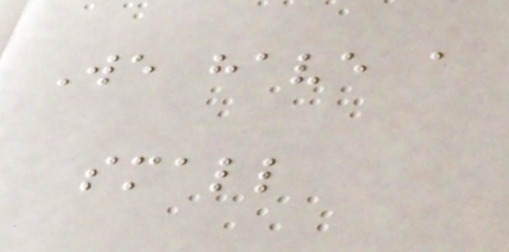We have a
small
